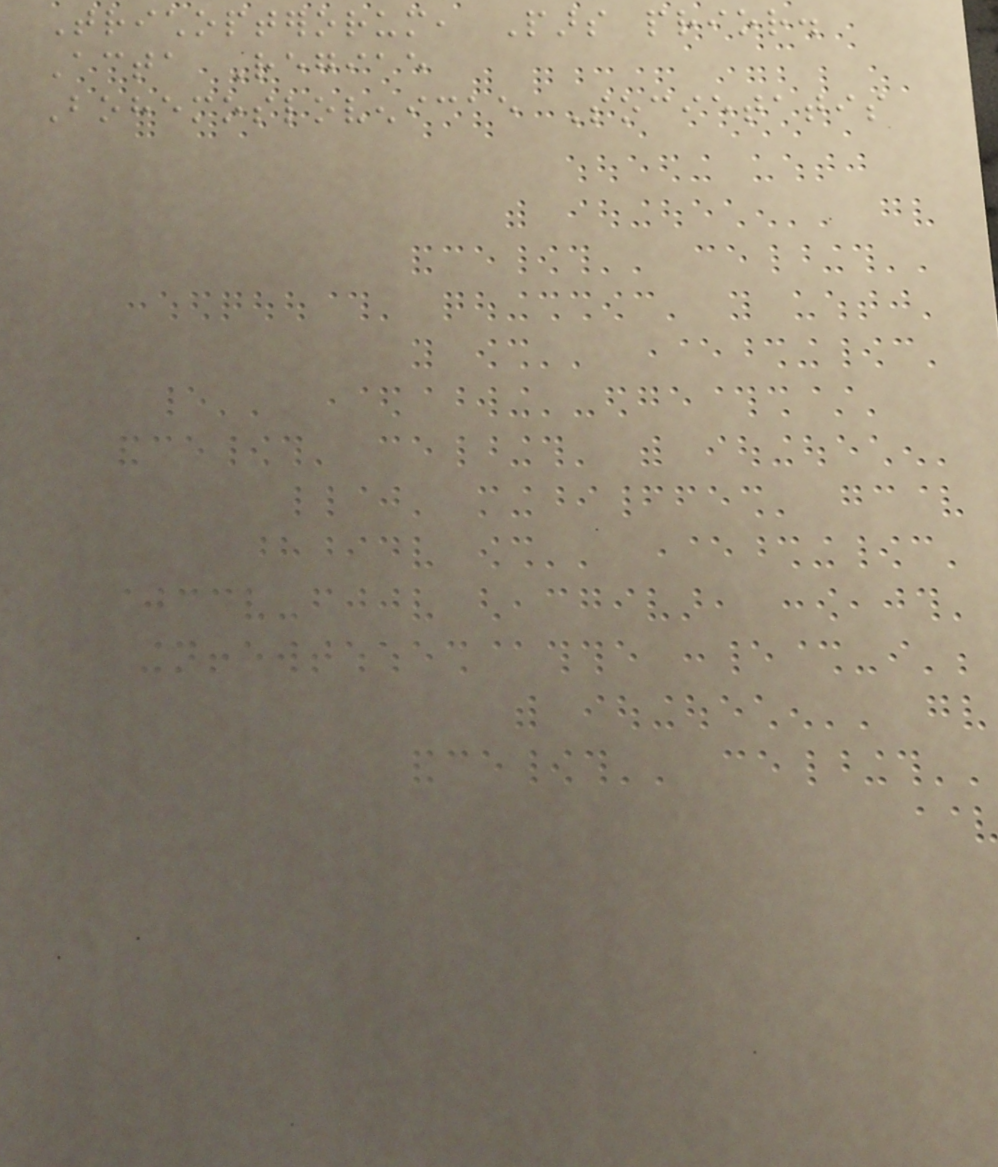Trichopterorum, Pars prior.
Acta Regiae
Bohemoslovenicae Societatis
